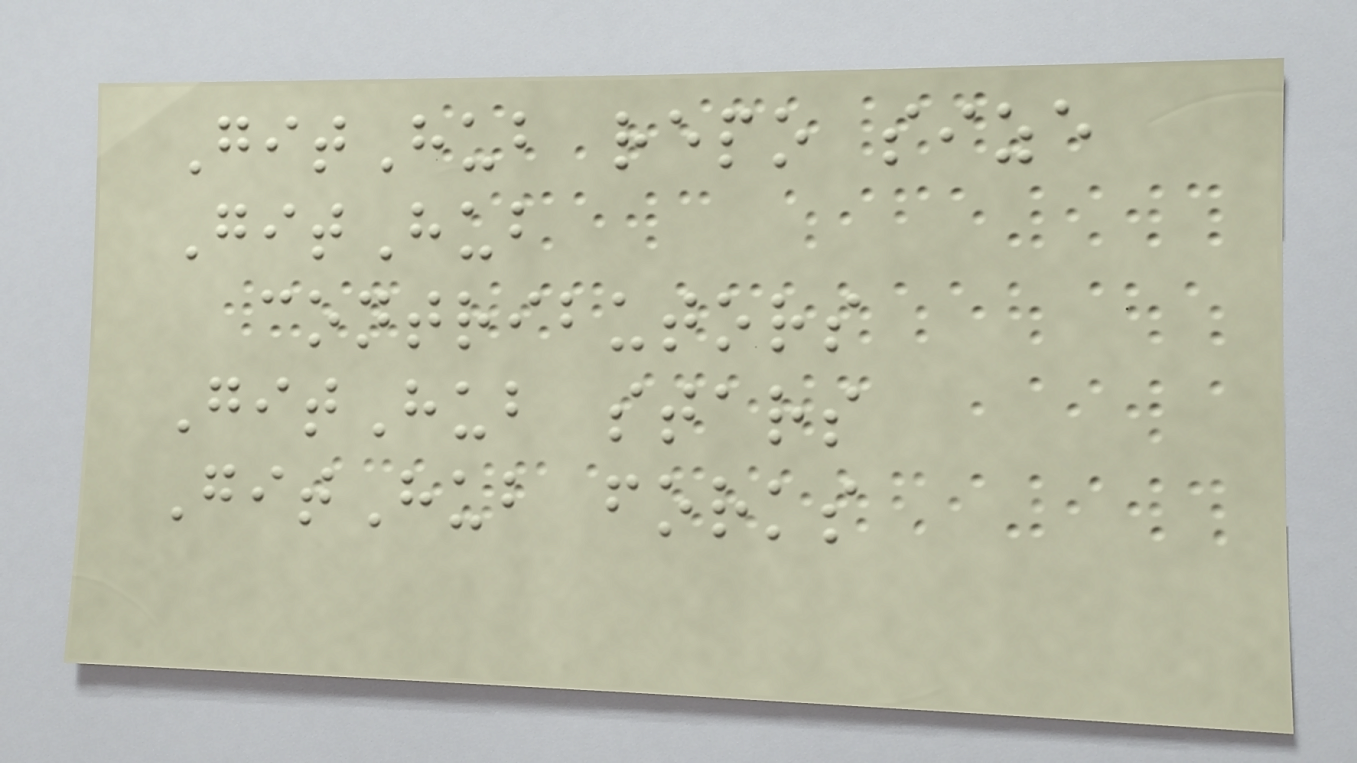GitHub repo size
GitHub
contributors
GitHub stars
GitHub forks
